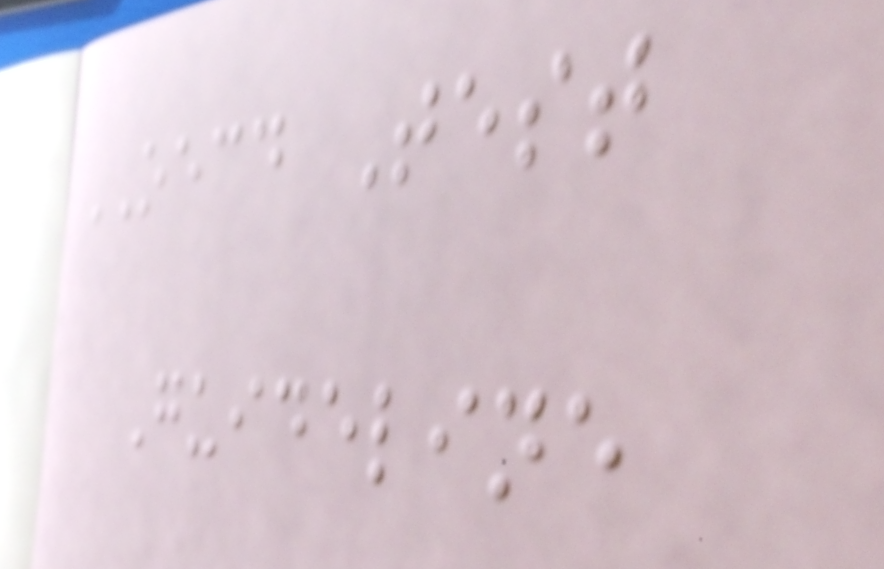OECD Test
Guideline
